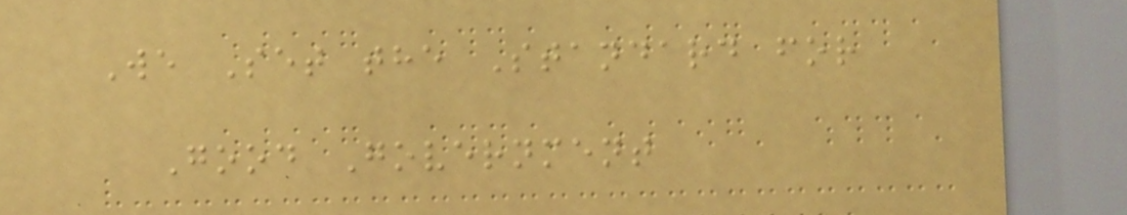We Set the Standard for
Good Government
